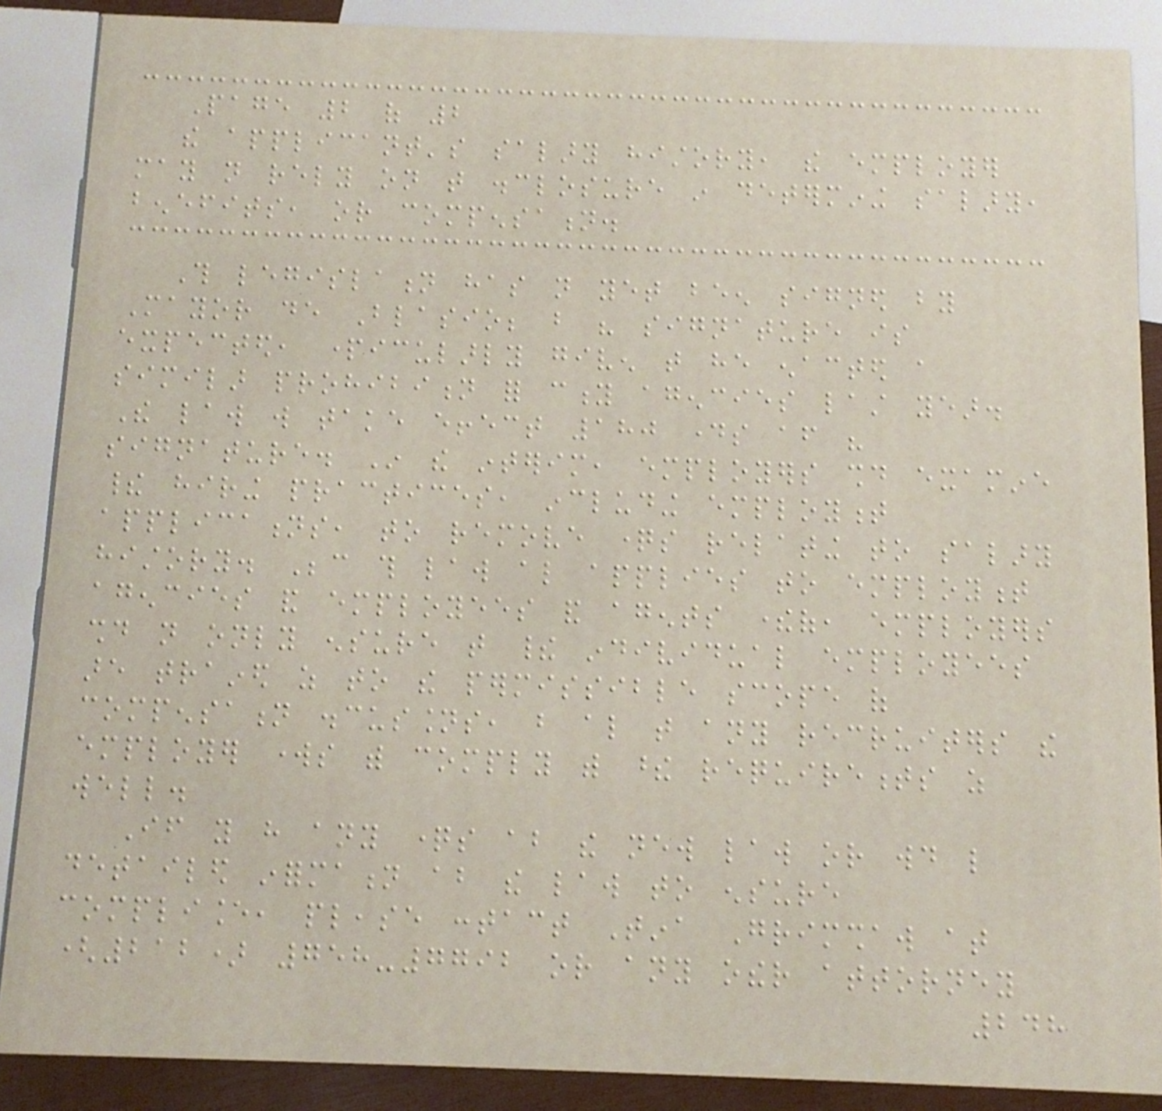Page 2 of 2
the applicant's salary history, the employer
may not rely on that disclosure in determining salary,
benefits, or compensation.
This legislation has not yet been signed by
Mayor de Blasio; but his signature is
expected, particularly given that he enacted a
similar prohibition for city agencies last year.
The law will take effect 180 days after his
signature. In the interim, employers should examine
their hiring practices, including employment
applications, to remove questions relating to salary
history. Because this law also applies to employment
agencies and employees and agents thereof, employers
should not only ensure that their individual employees
are trained as to the permissible scope of
compensation discussions, but also that any recruiters the
employer works with comply with these requirements as
well.
If you have any questions about the new law or would like
detailed information about the law to ensure
compliance, please contact Tina Grimshaw at
(212) 758-7792 or any other attorney
248
